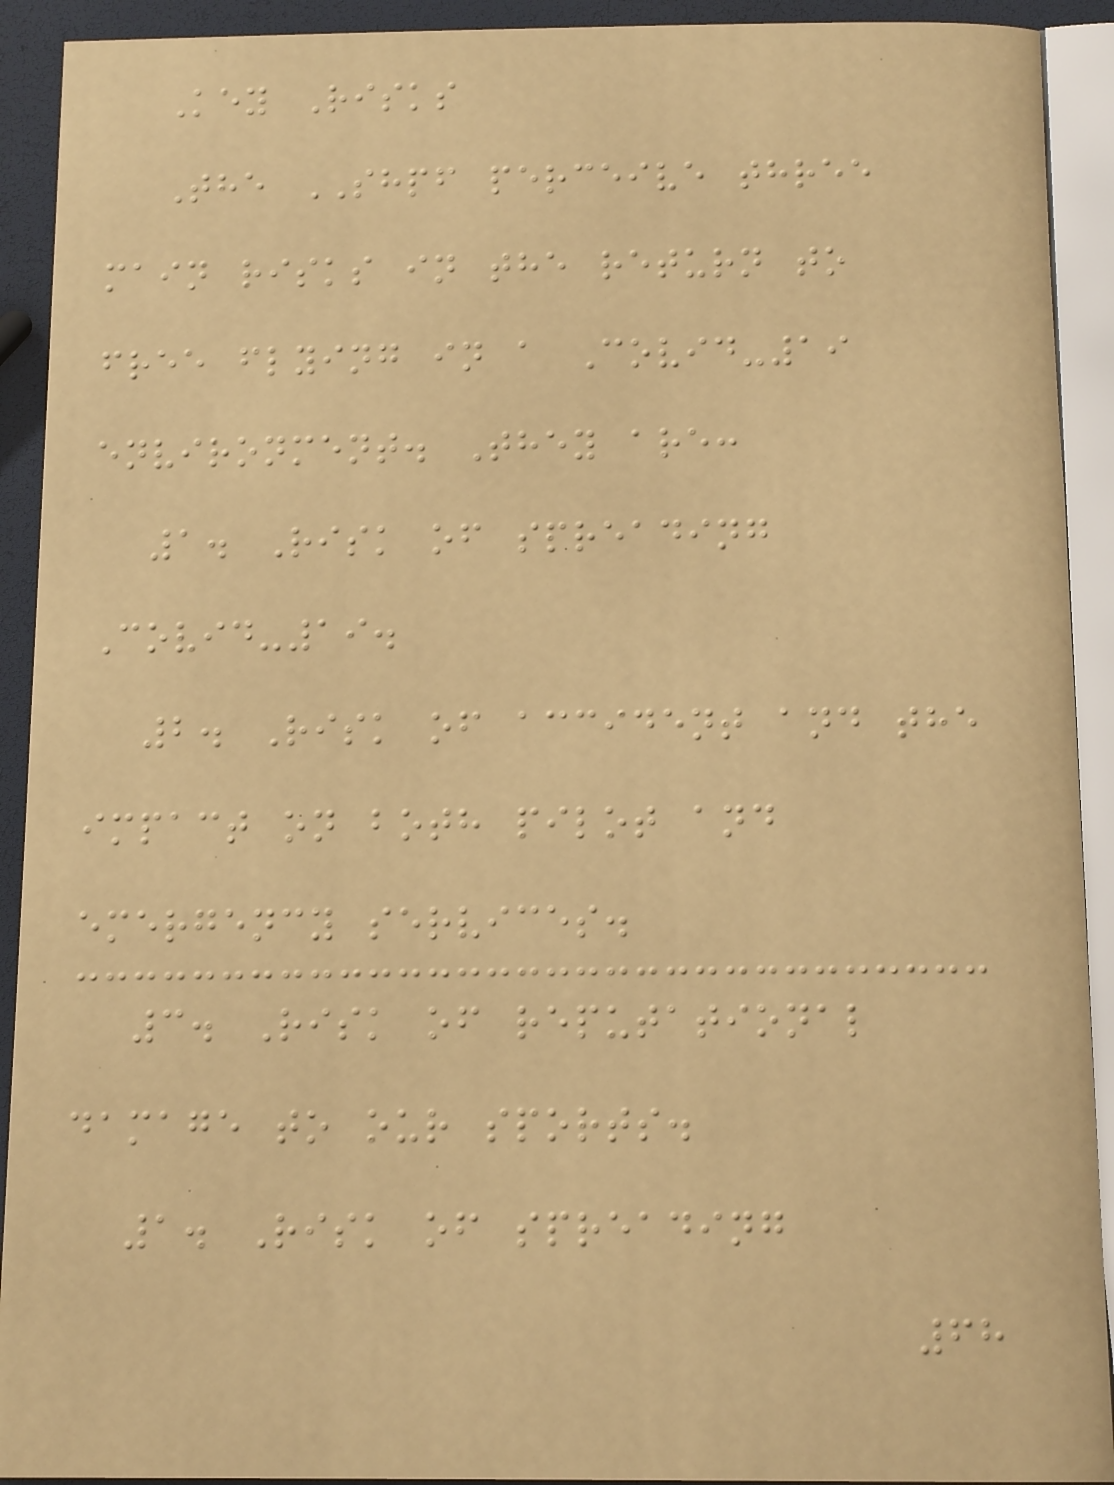Key Risks
The SHPF perceive three
main risks in the return to
free flying in a Covid-19
environment. They are:
1. Risk of spreading
Covid-19.
2. Risk of accident and the
impact on both pilot and
emergency services.
3. Risk of reputational
damage to our sports.
1. Risk of spreading
68
